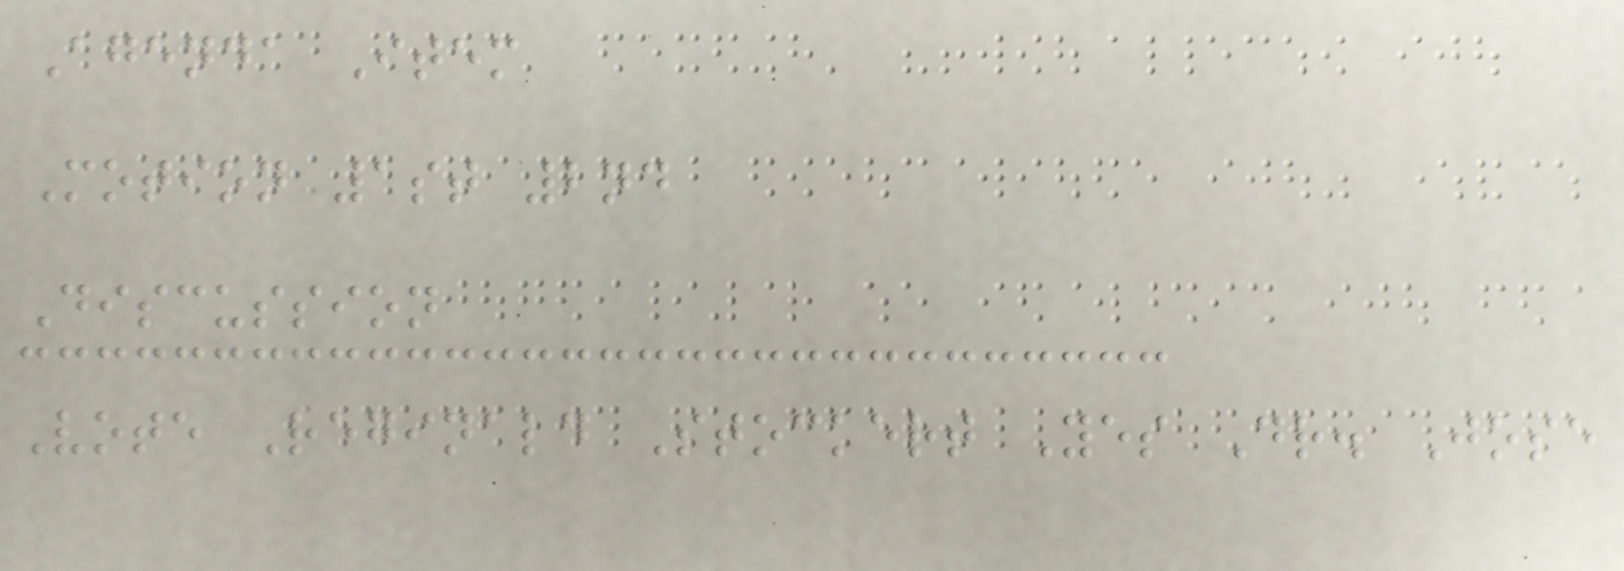Agenda Item
Motion 1st 2nd
Discussion
Vote Reginald Stockert Yes Dr. Jose
